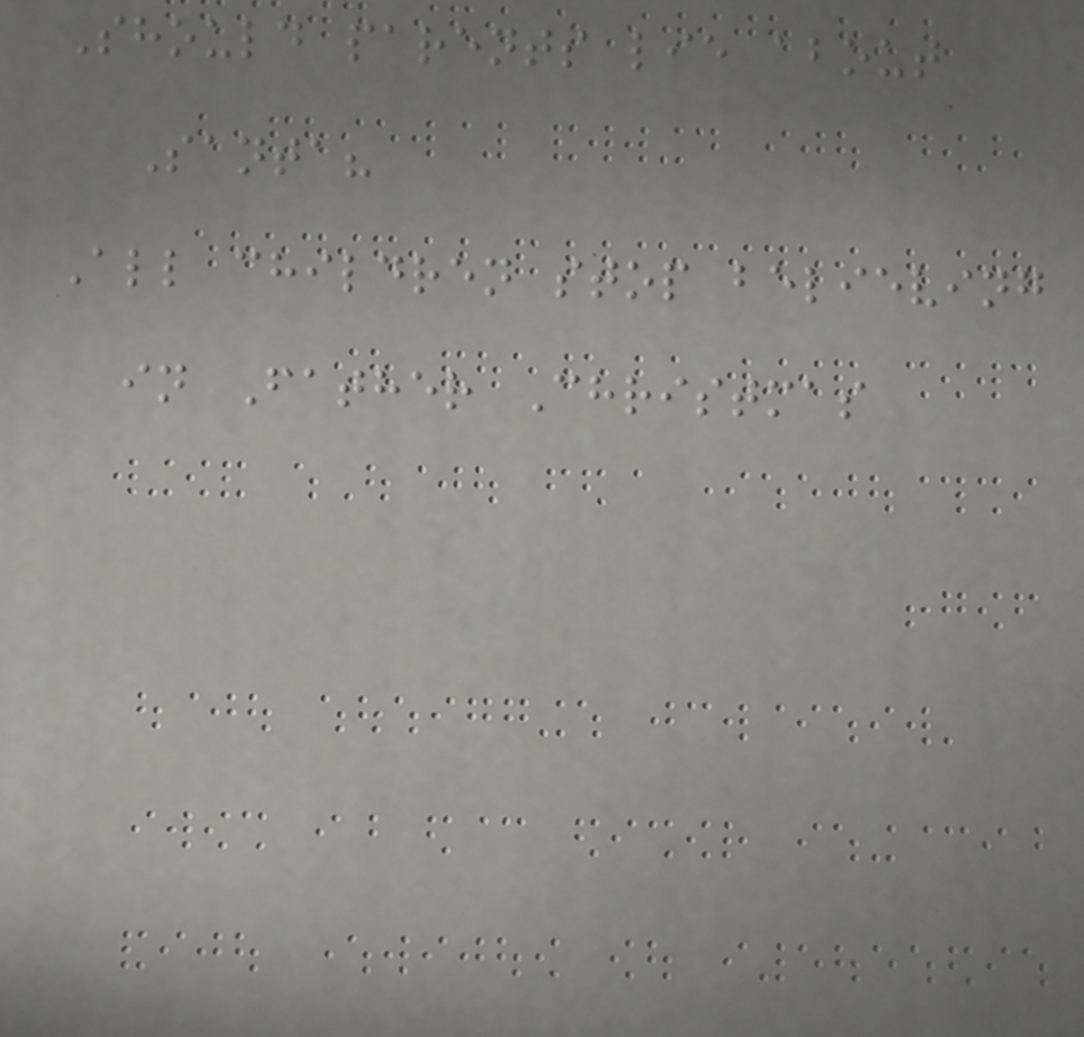Should parents lie about
Santa?
All children stop believing
in Father Christmas
